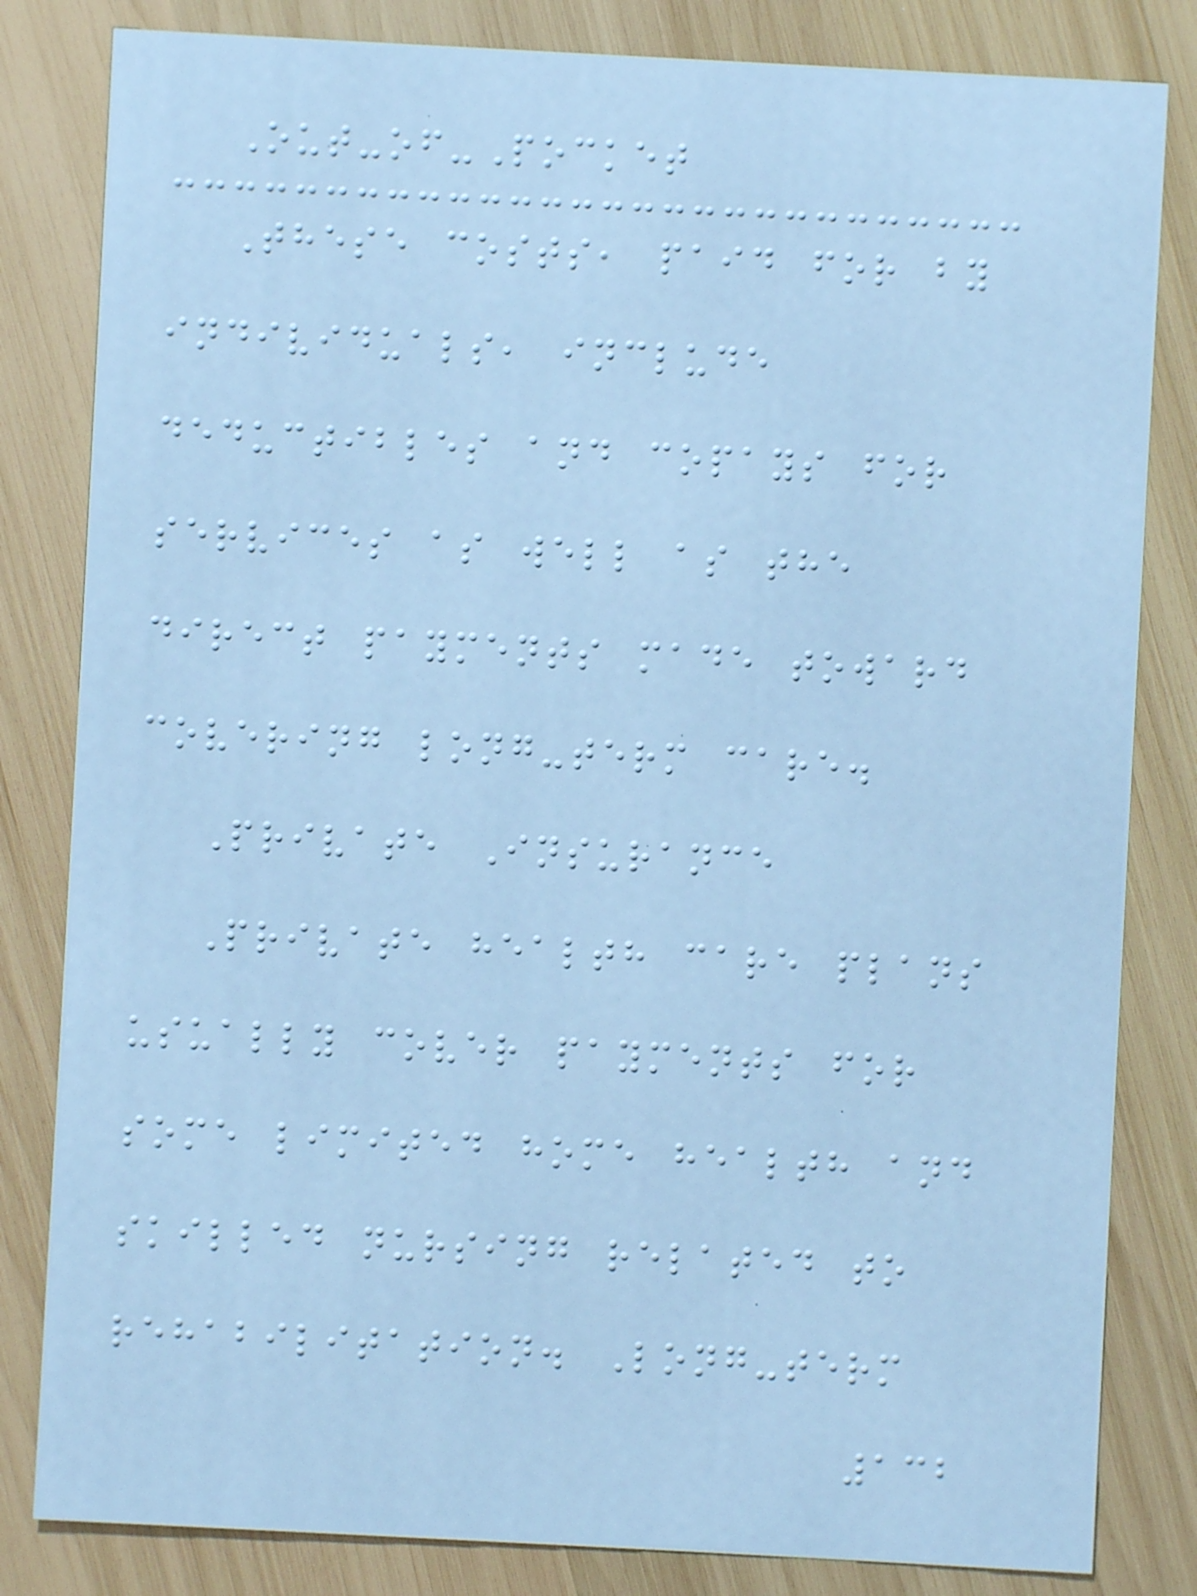Out-of-Pocket
These costs, paid for by
individuals, include
deductibles and copays for
services as well as the
direct payments made toward
covering long-term care.
Private Insurance
Private health care plans
usually cover payments for
some limited home health and
skilled nursing related to
rehabilitation. Long-term
132
